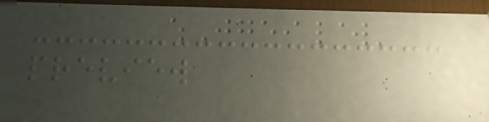preview
